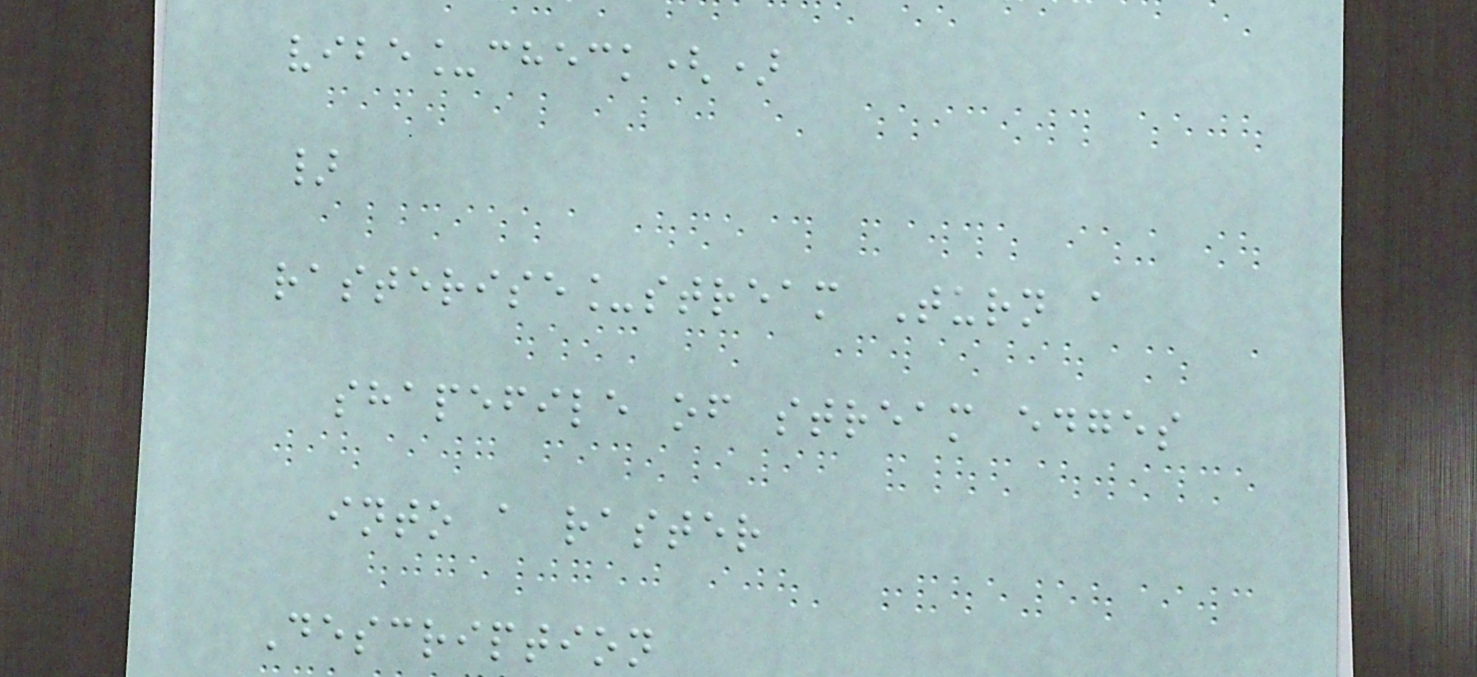vibe_check()
}
rasterise_stream Turn a
shapefile of stream edges
into a raster
Description
